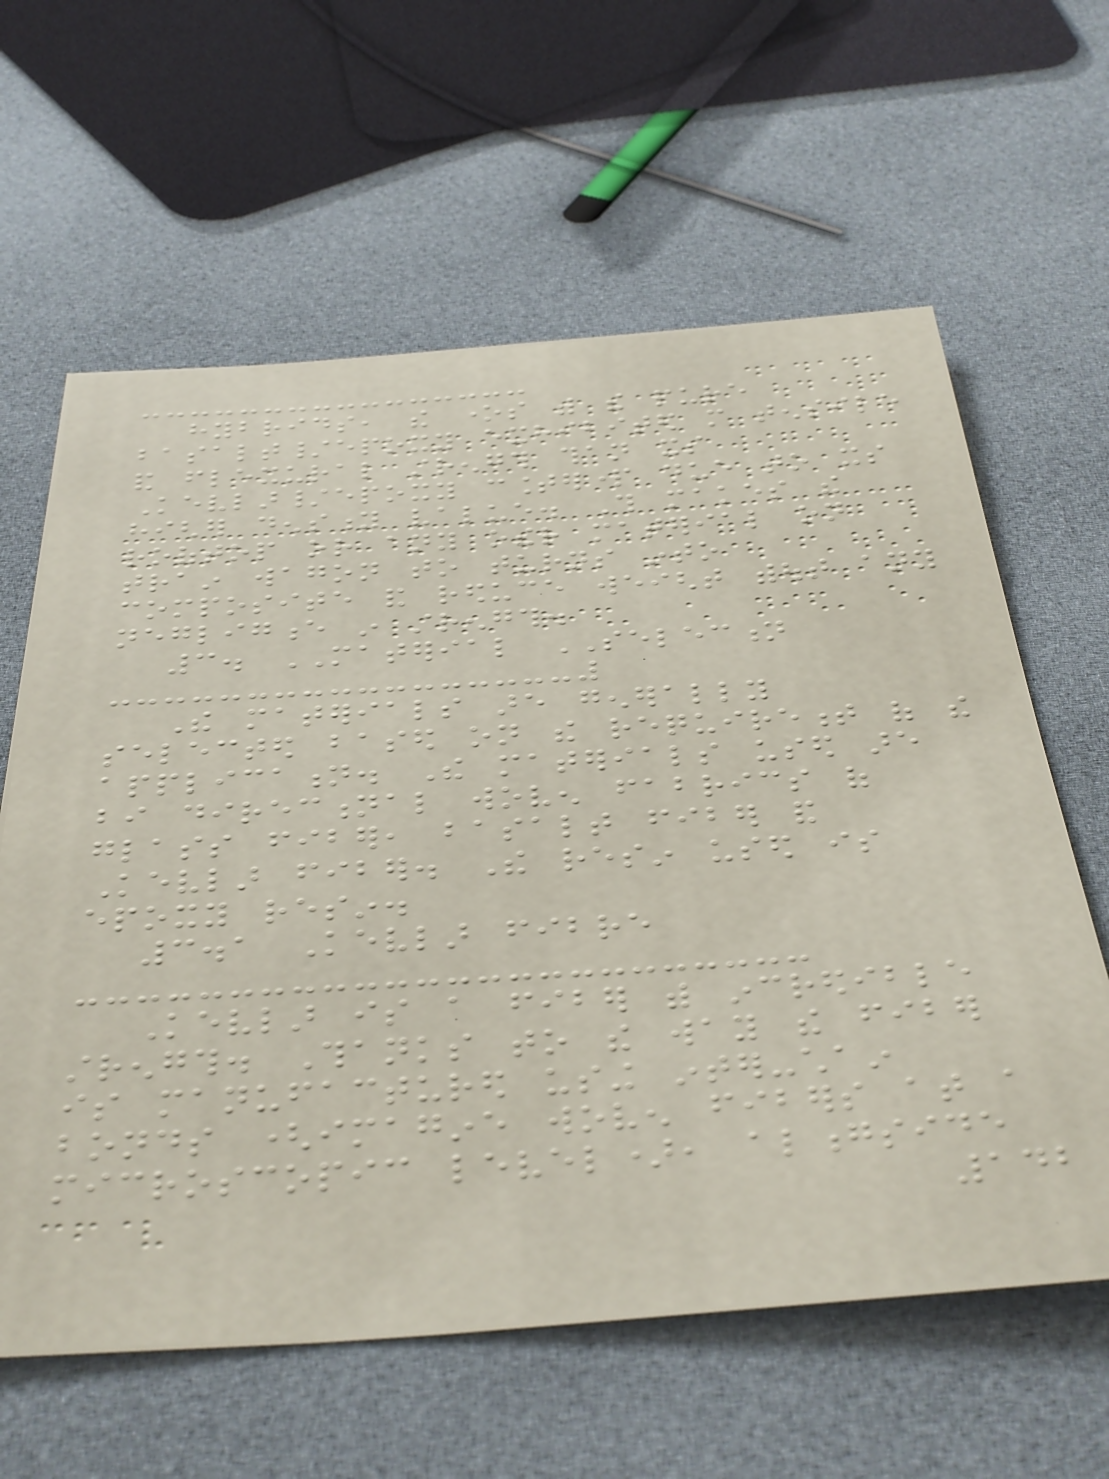hybrids, the ones with the pure
basalt/epoxy exhibited more tensile
and flexural strength than its
Kevlar/epoxy counterpart due to its
higher density value. This makes the
rooftop or any other material on
train wagon to turns into
composite and reduce weight without any
negligence in strength.
3. MATERIAL SELECTION
The materials are generally
selected based on the requirement of the
application. The materials used are
bi directional woven fabrics of
glass fiber, basalt fiber and
Kevlar fiber. The resin used is
epoxy resin.
3.1 Kevlar fibre
Kevlar is a fiber with incredible
strength. Thanks to the way the fiber
is manufactured using inter-chain
bonds (imagine woven fibers at a
microscopic level), alongside
142
